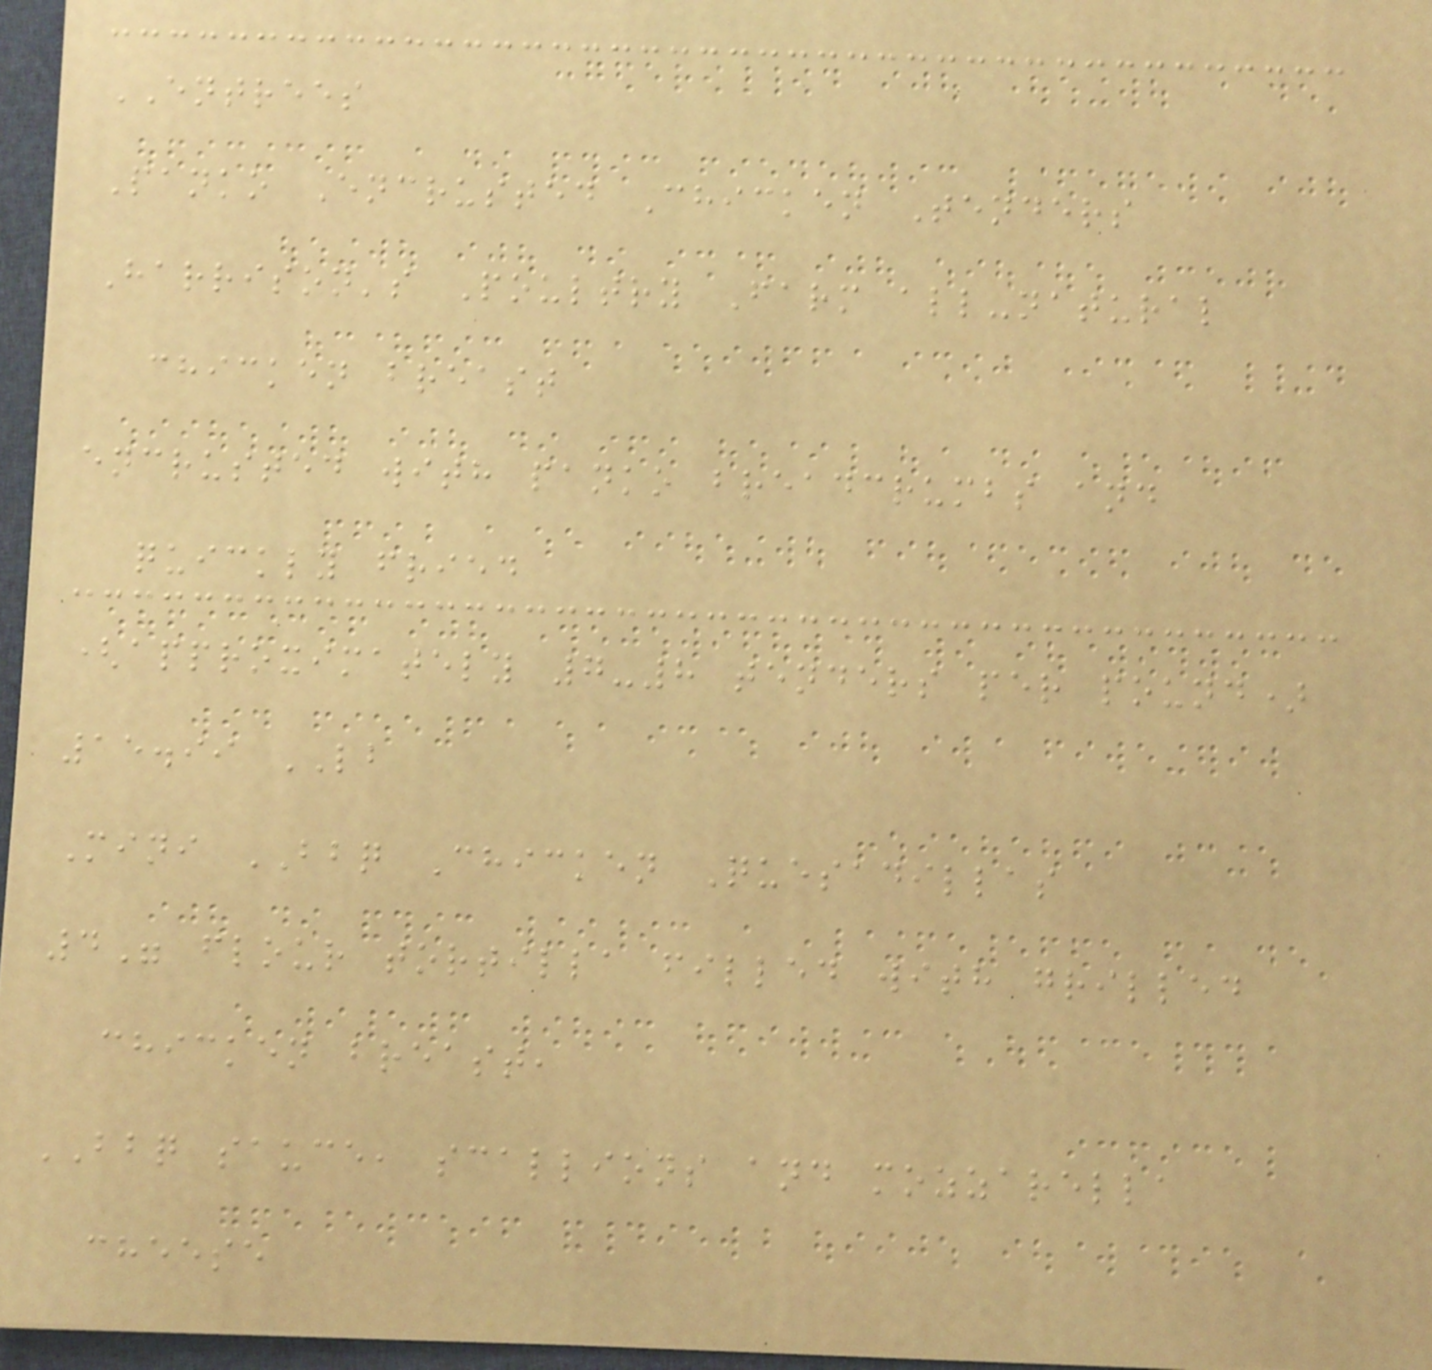ENTREES
Panko Encrusted Chicken Tenders
Harrison's Poultry Farm all-natural
chicken breast
encrusted with panko breadcrumbs and
quickly fried
(approximately 7-8 tenders per pound)
15.99 LB
Mini BBQ Chicken Quesadillas
4" flour tortilla filled with grilled
chicken breast,
BBQ sauce, scallions and mozzarella
cheese
